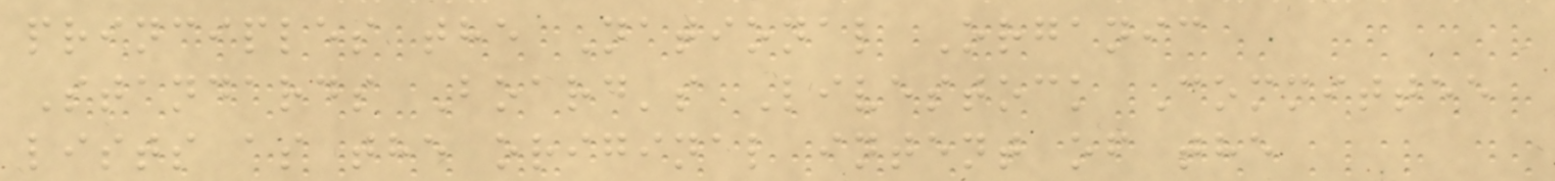principles the National Organic
Standards Board's Livestock Committee
lists as the original intent of the
